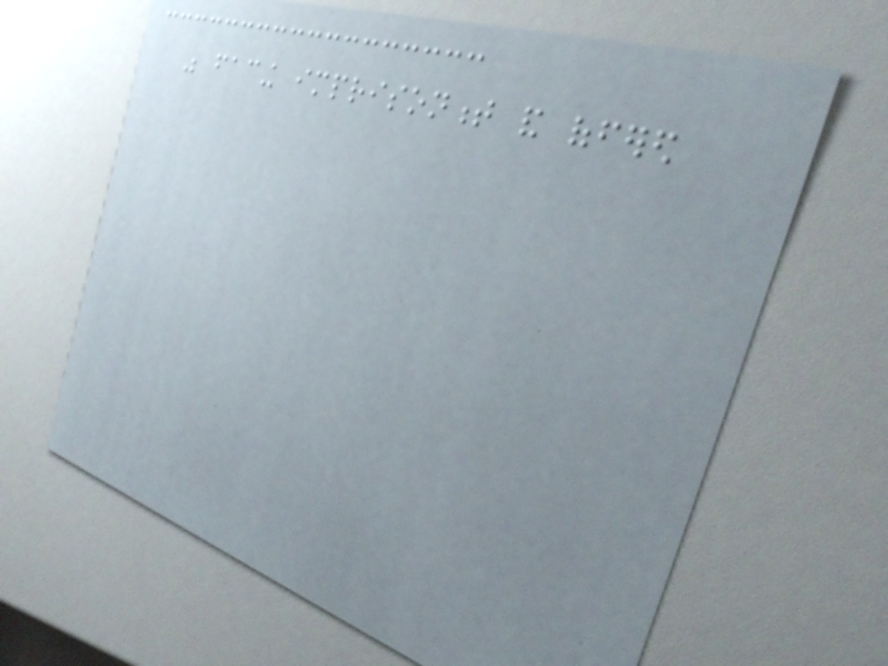was facing imprisonment and offered
